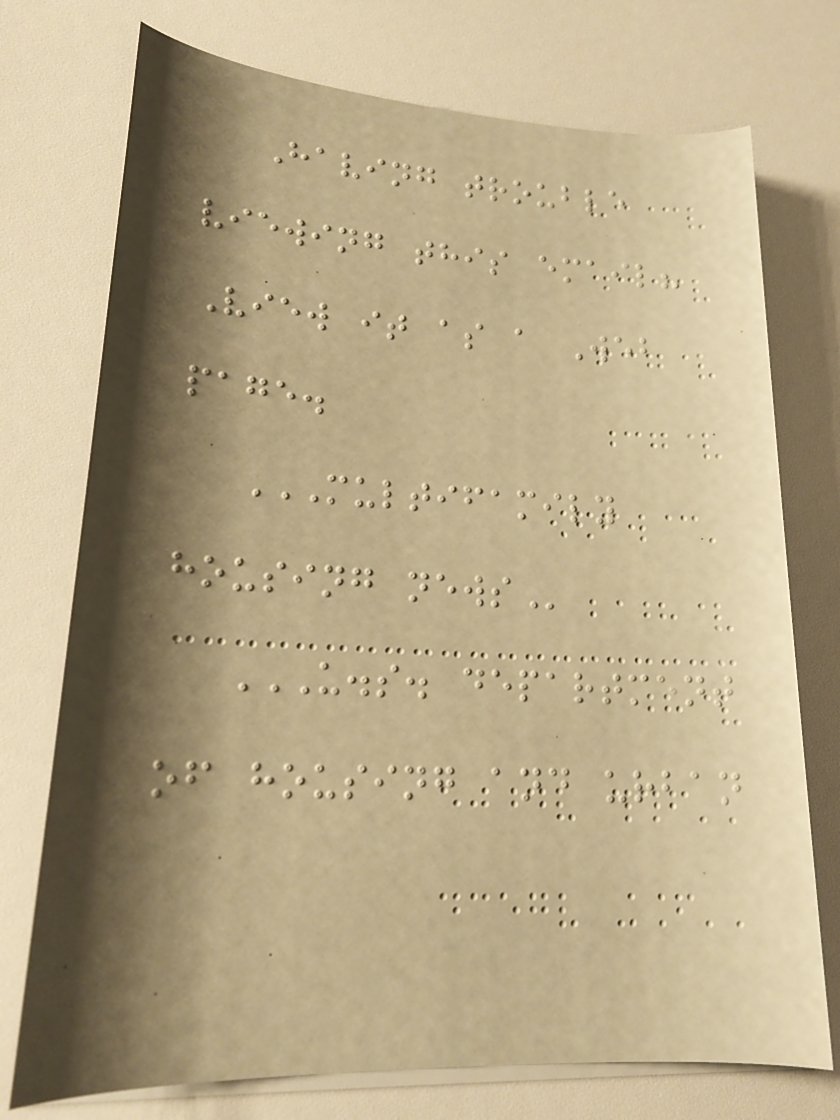Having trouble
viewing this email?
View it as a Web
page.
MULTIFAMILY
HOUSING NEWS
U.S. DEPARTMENT
OF HOUSING AND URBAN
